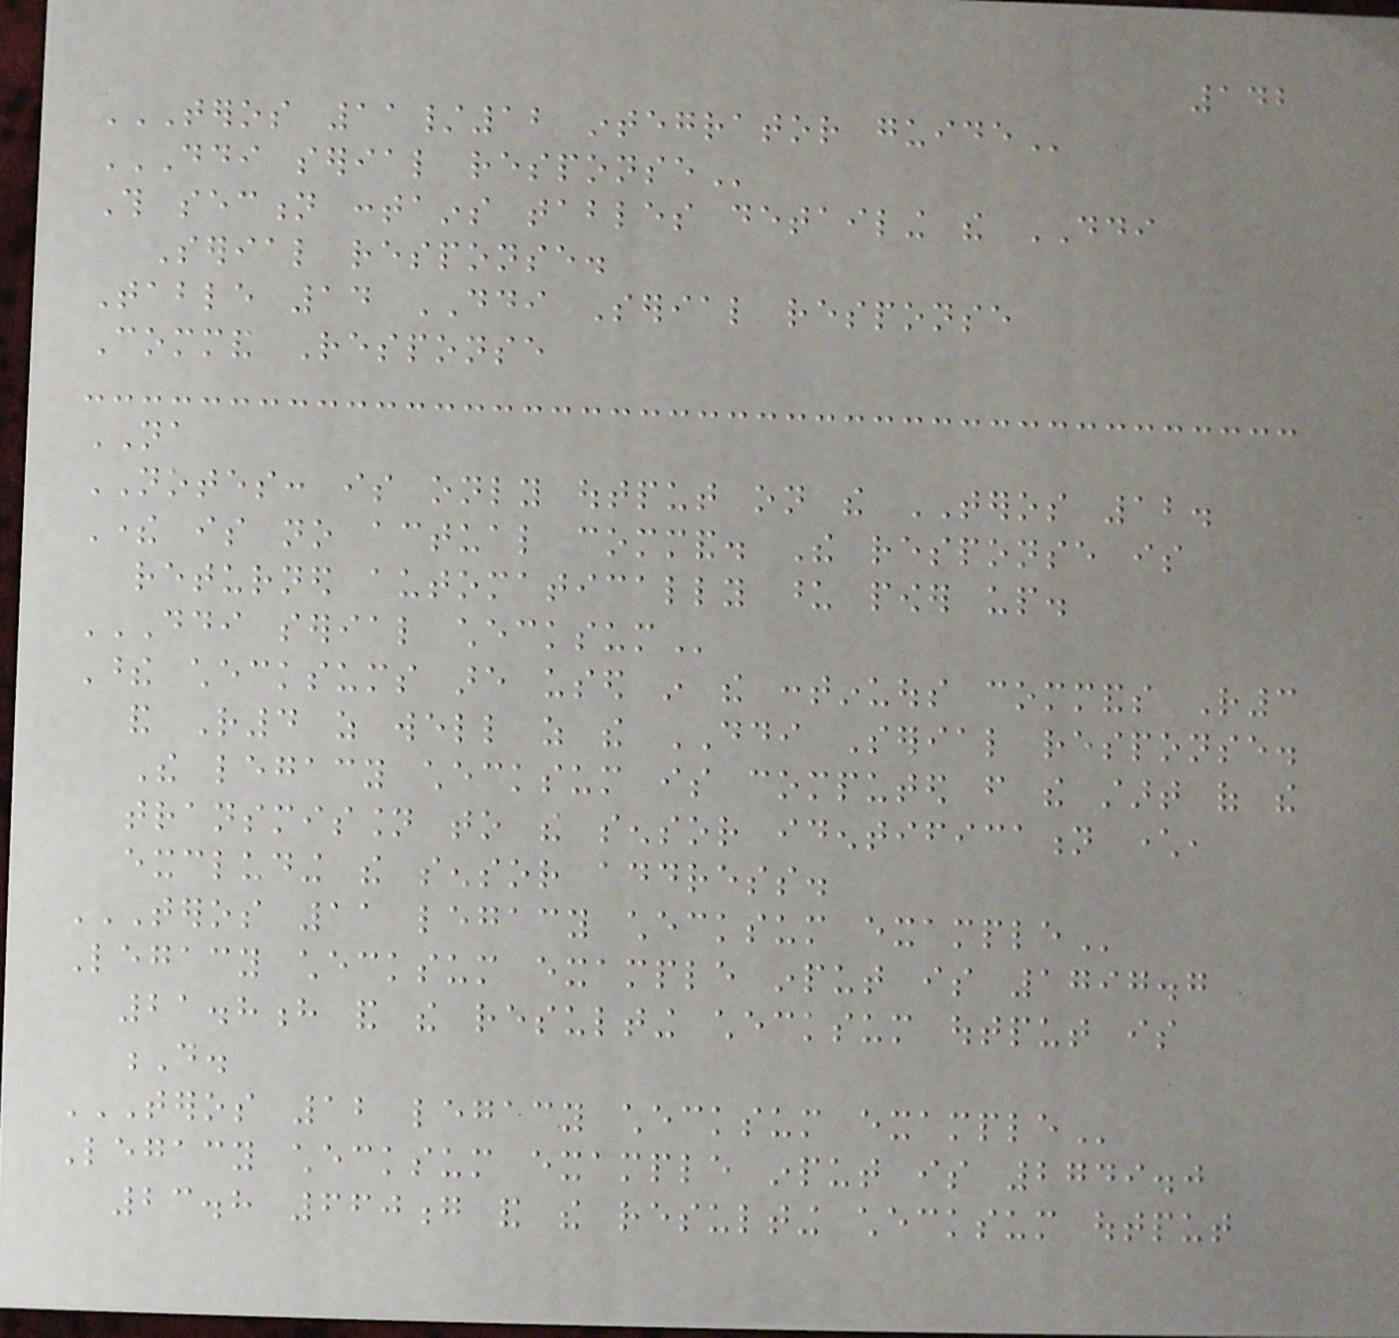142
TEROS 11/12 INTEGRATOR GUIDE
DDI SERIAL RESPONSE
This section contains tables detailing the DDI
Serial response.
Table 14 DDI Serial response
Command Response
NA
NOTES: is only output on the TEROS 12.
There is no actual command. The response is
returned automatically upon power up.
DDI SERIAL CHECKSUM
These checksums are used in the continuous commands R3
and R4 as well as the DDI Serial response.
The legacy checksum is computed from the start of the
transmission to the sensor identification character,
excluding the sensor address.
TEROS 11 LEGACY CHECKSUM EXAMPLE
Legacy checksum example input is 1797.7
21.8h and the resulting checksum output is
D.
TEROS 12 LEGACY CHECKSUM EXAMPLE
Legacy checksum example input is 2749.0
23.8 660g and the resulting checksum output
